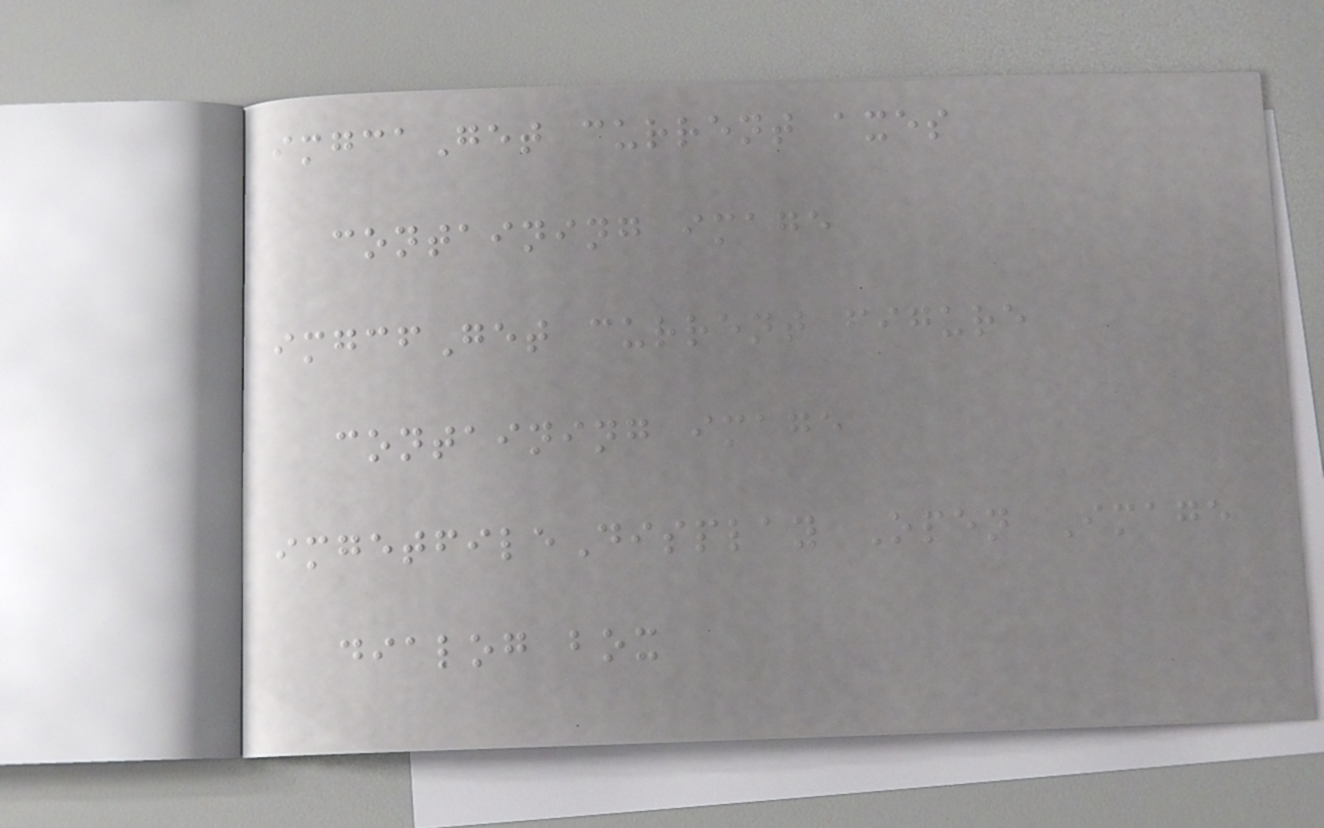imgcaGet current axes
containing image
imgcfGet current figure
containing image
imgetfileDisplay Open Image
dialog box
